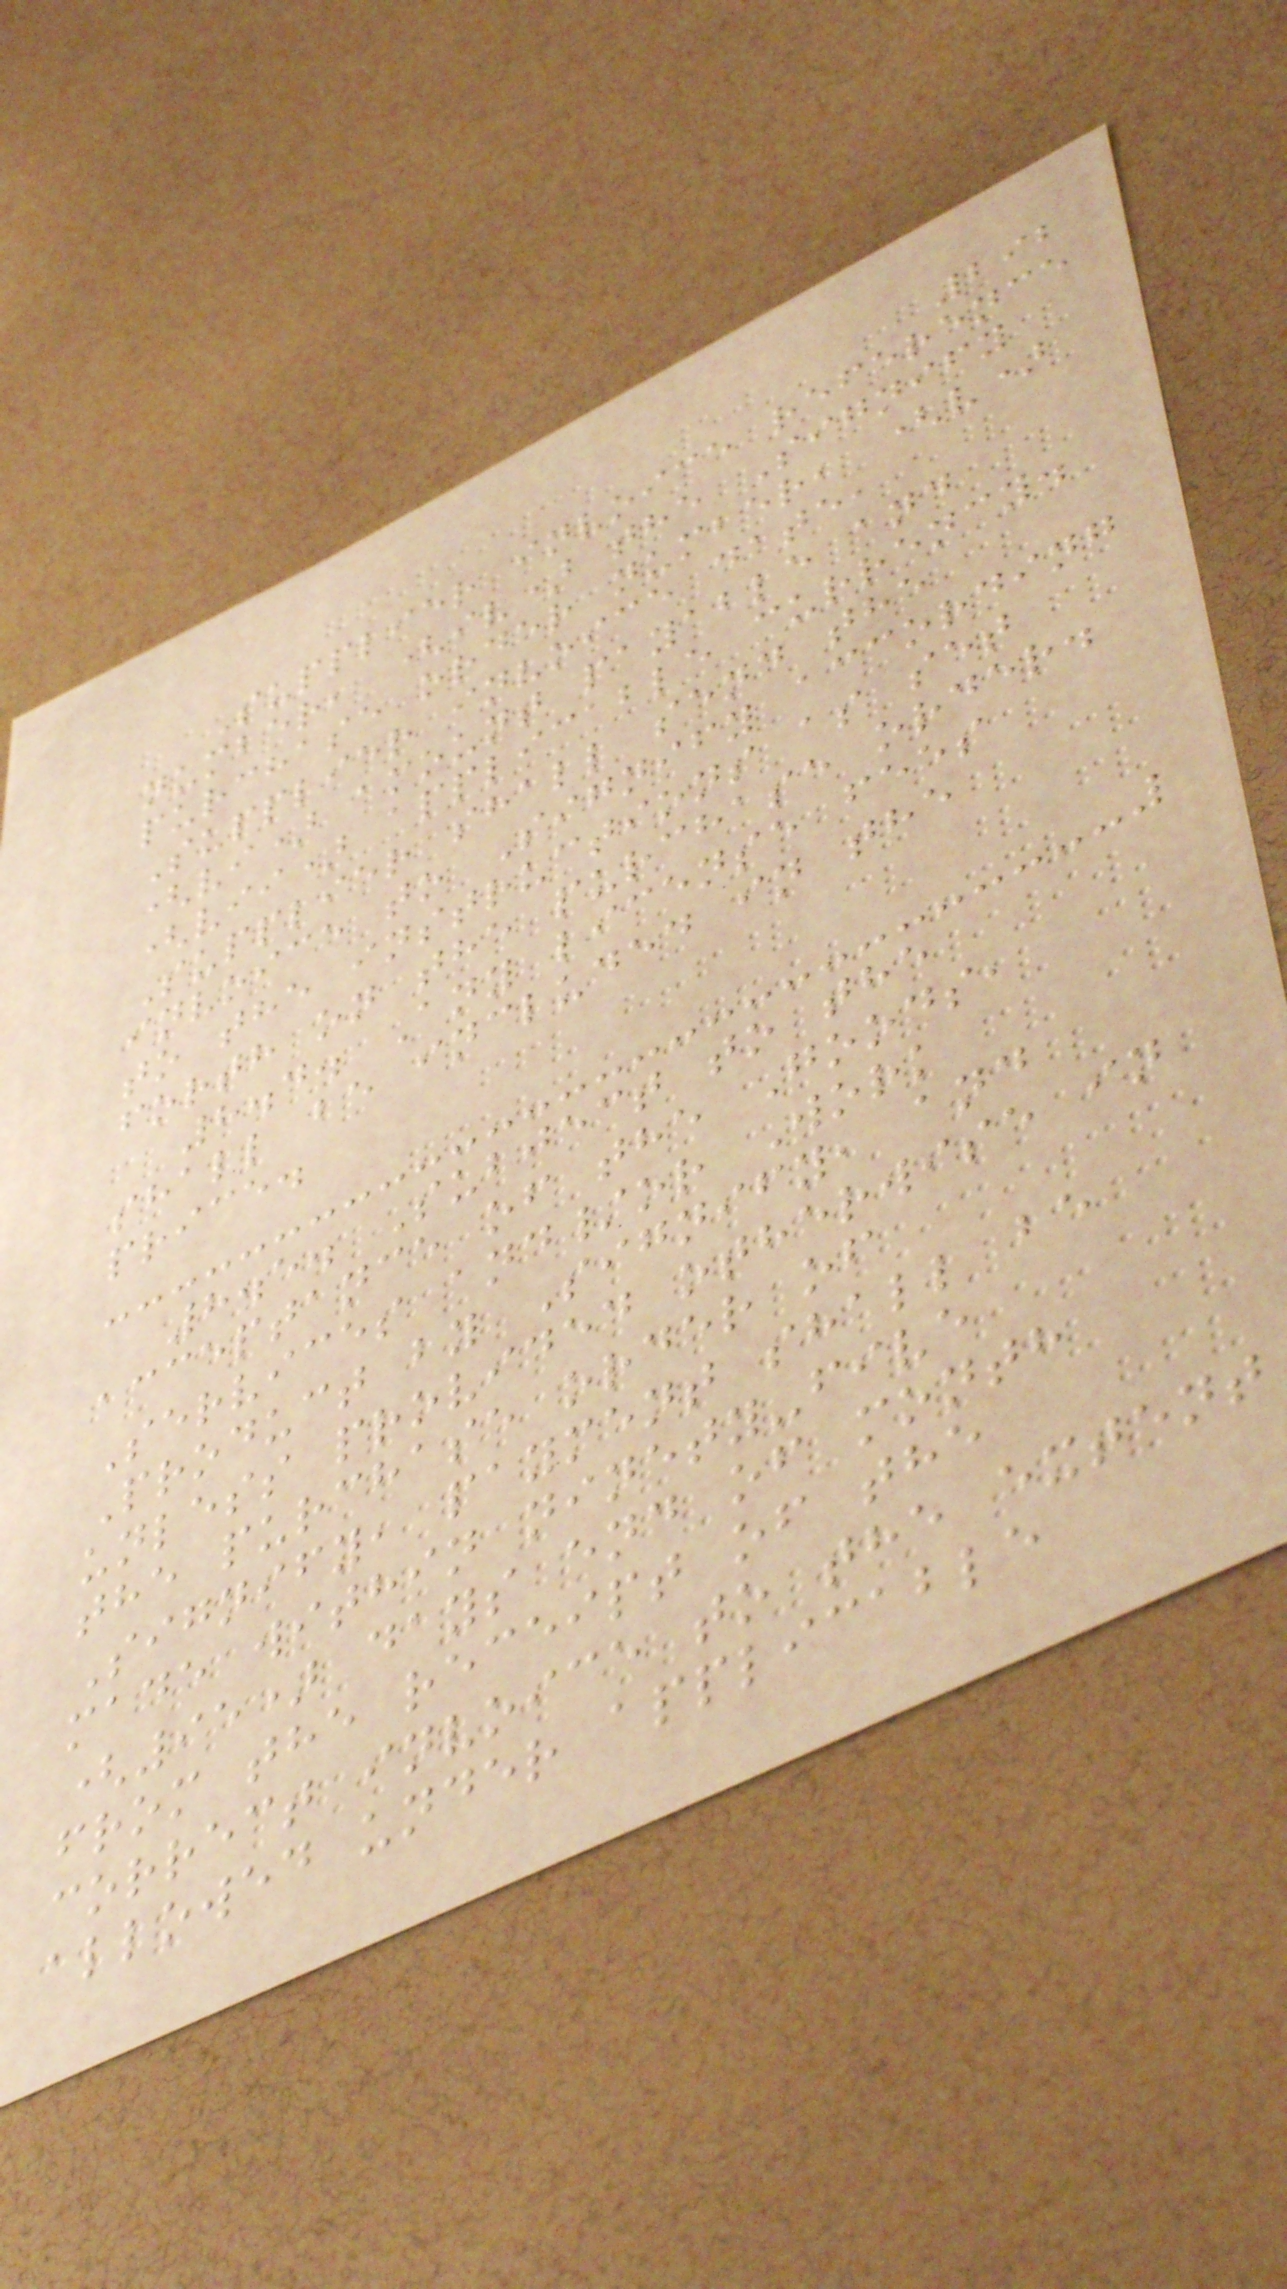292
Supplier invoice reference
number, (iv) the Signify
purchase order number, (v)
Supplier invoice date,
(vi) amount payable and
(vii) applicable currency.
Supplier shall send the
invoice to Signify according
to the instructions as set
forth on the purchase order.
8.4. Any license fees
shall be included in the
price.
8.5. Subject to the
acceptance of the Goods,
Services and/or Work
Product by Signify, and
unless provided otherwise in
the purchase order of
Signify, payment shall be
made within ninety-five
(95) days end of month
from the receipt of the
correct invoice to the extent
allowed under applicable
